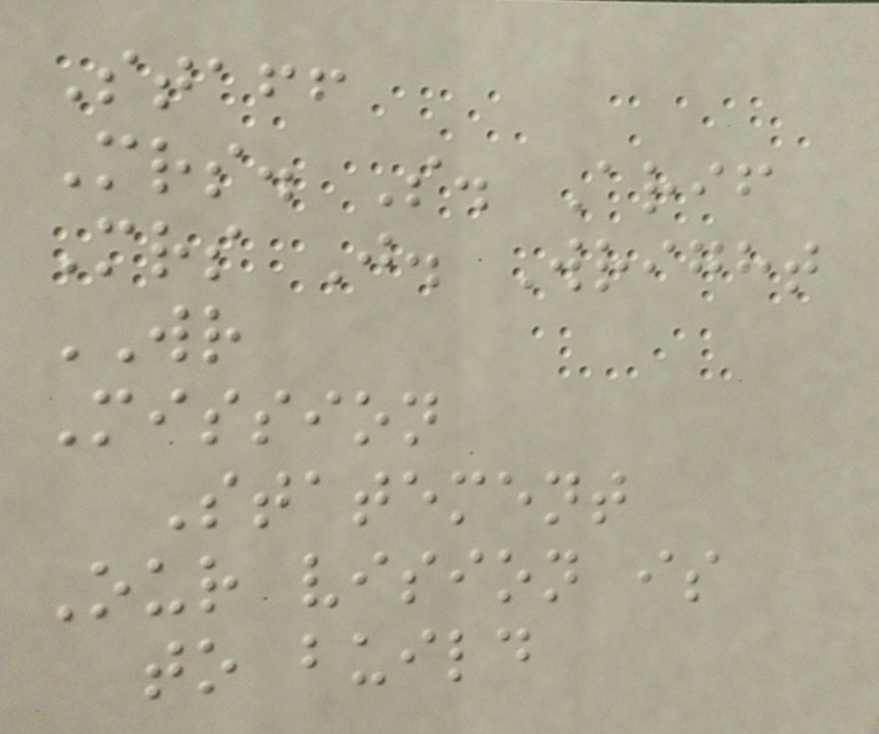Staff
Mrs. S. Arif
Mrs J. Wright
WR
Mission
Statement
Our vision is
to build
